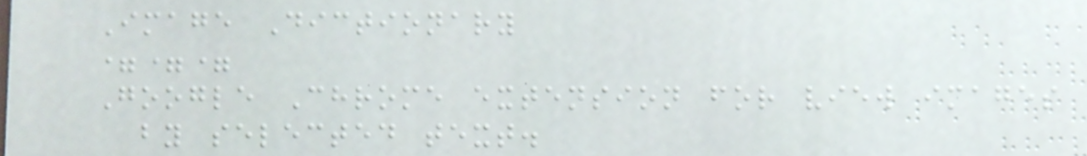Image Dictionary
===
Google Chrome extension for view images
by selected text.
